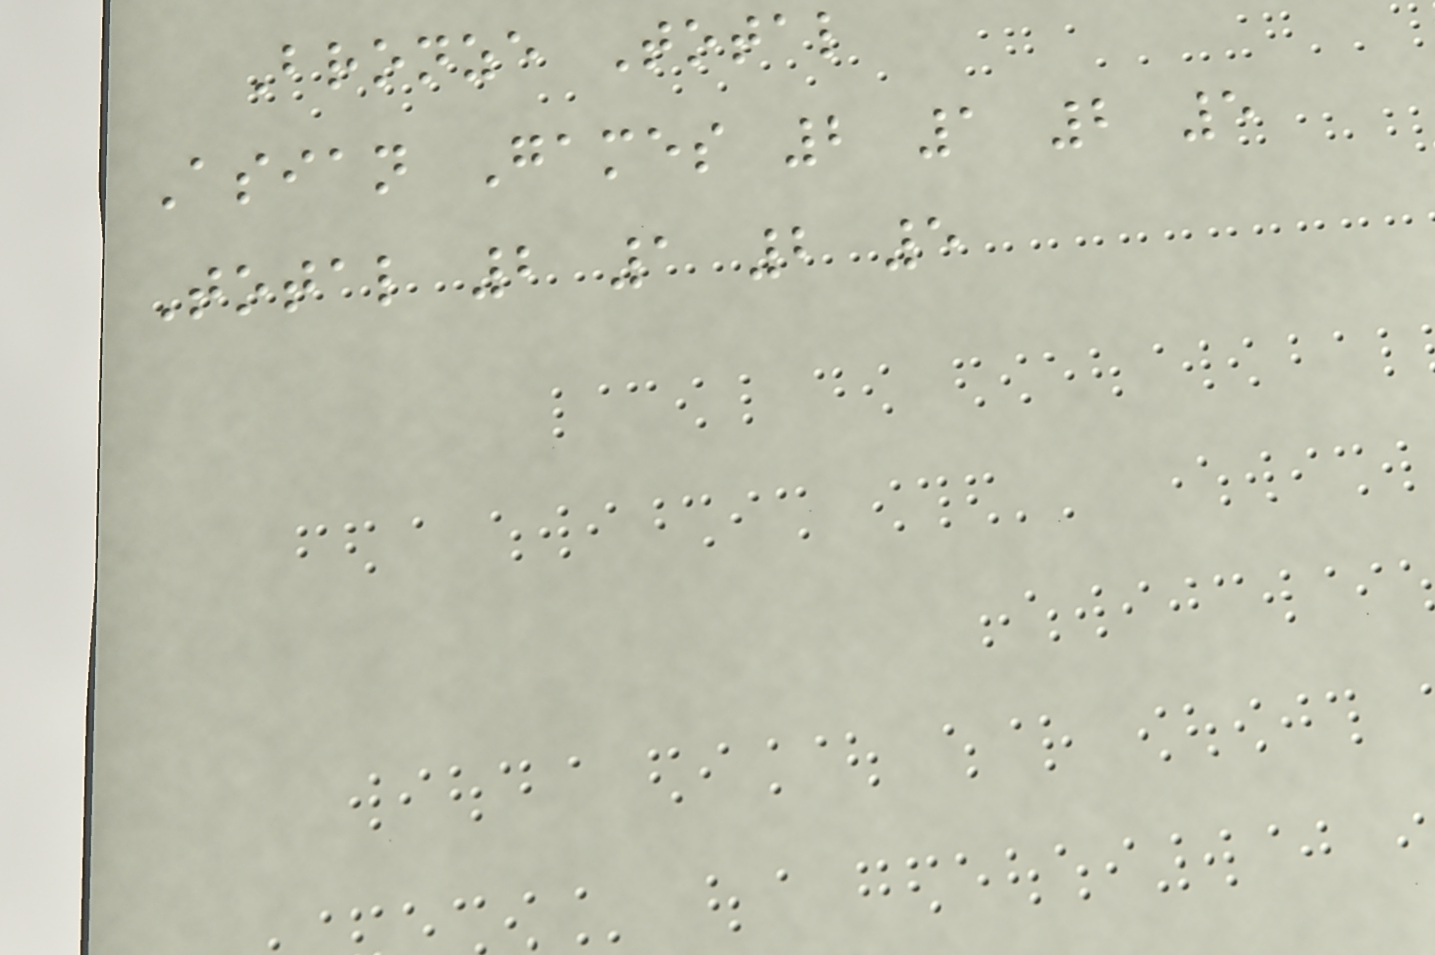Bronze Total
Asian Games 2 1 2 5
Total 2 1 2 5
